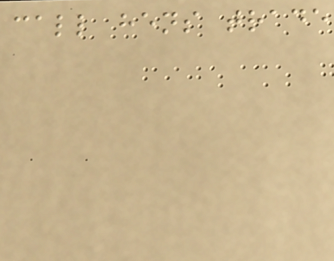call hens trade
